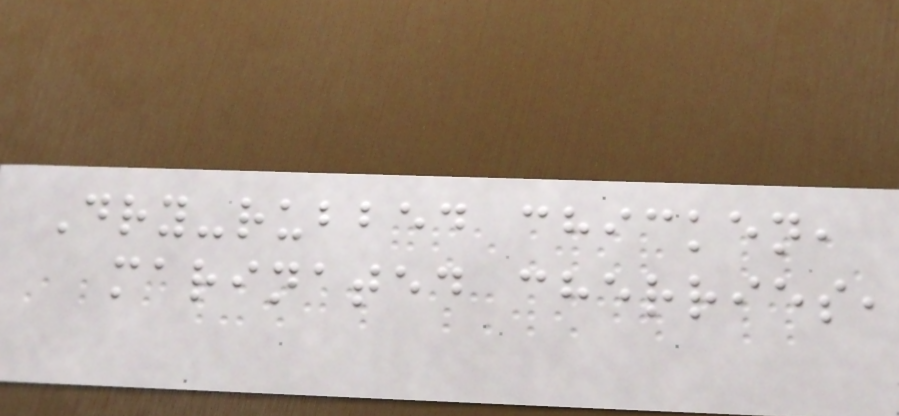Dry-rubbed chicken,
marinated cherries,
